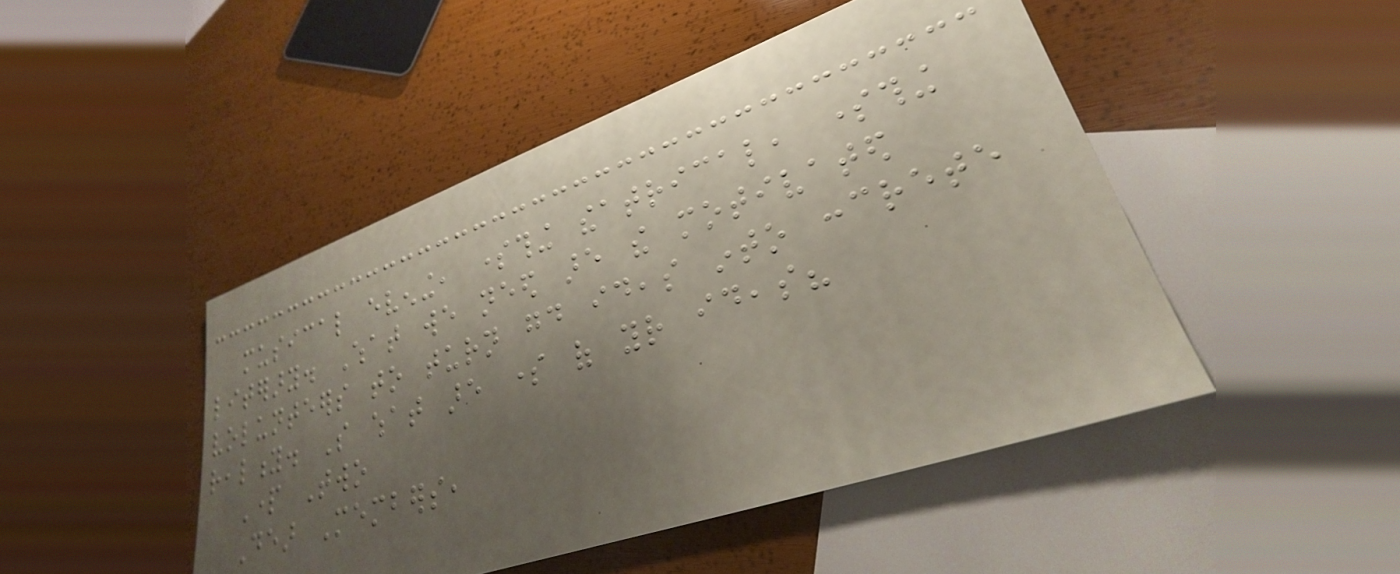musical evening, something theatrical, something
literary. What we need are the motivated
volunteers to turn good ideas into concrete
reality. So what are some of your ideas?
Part Two
Dear Members,
